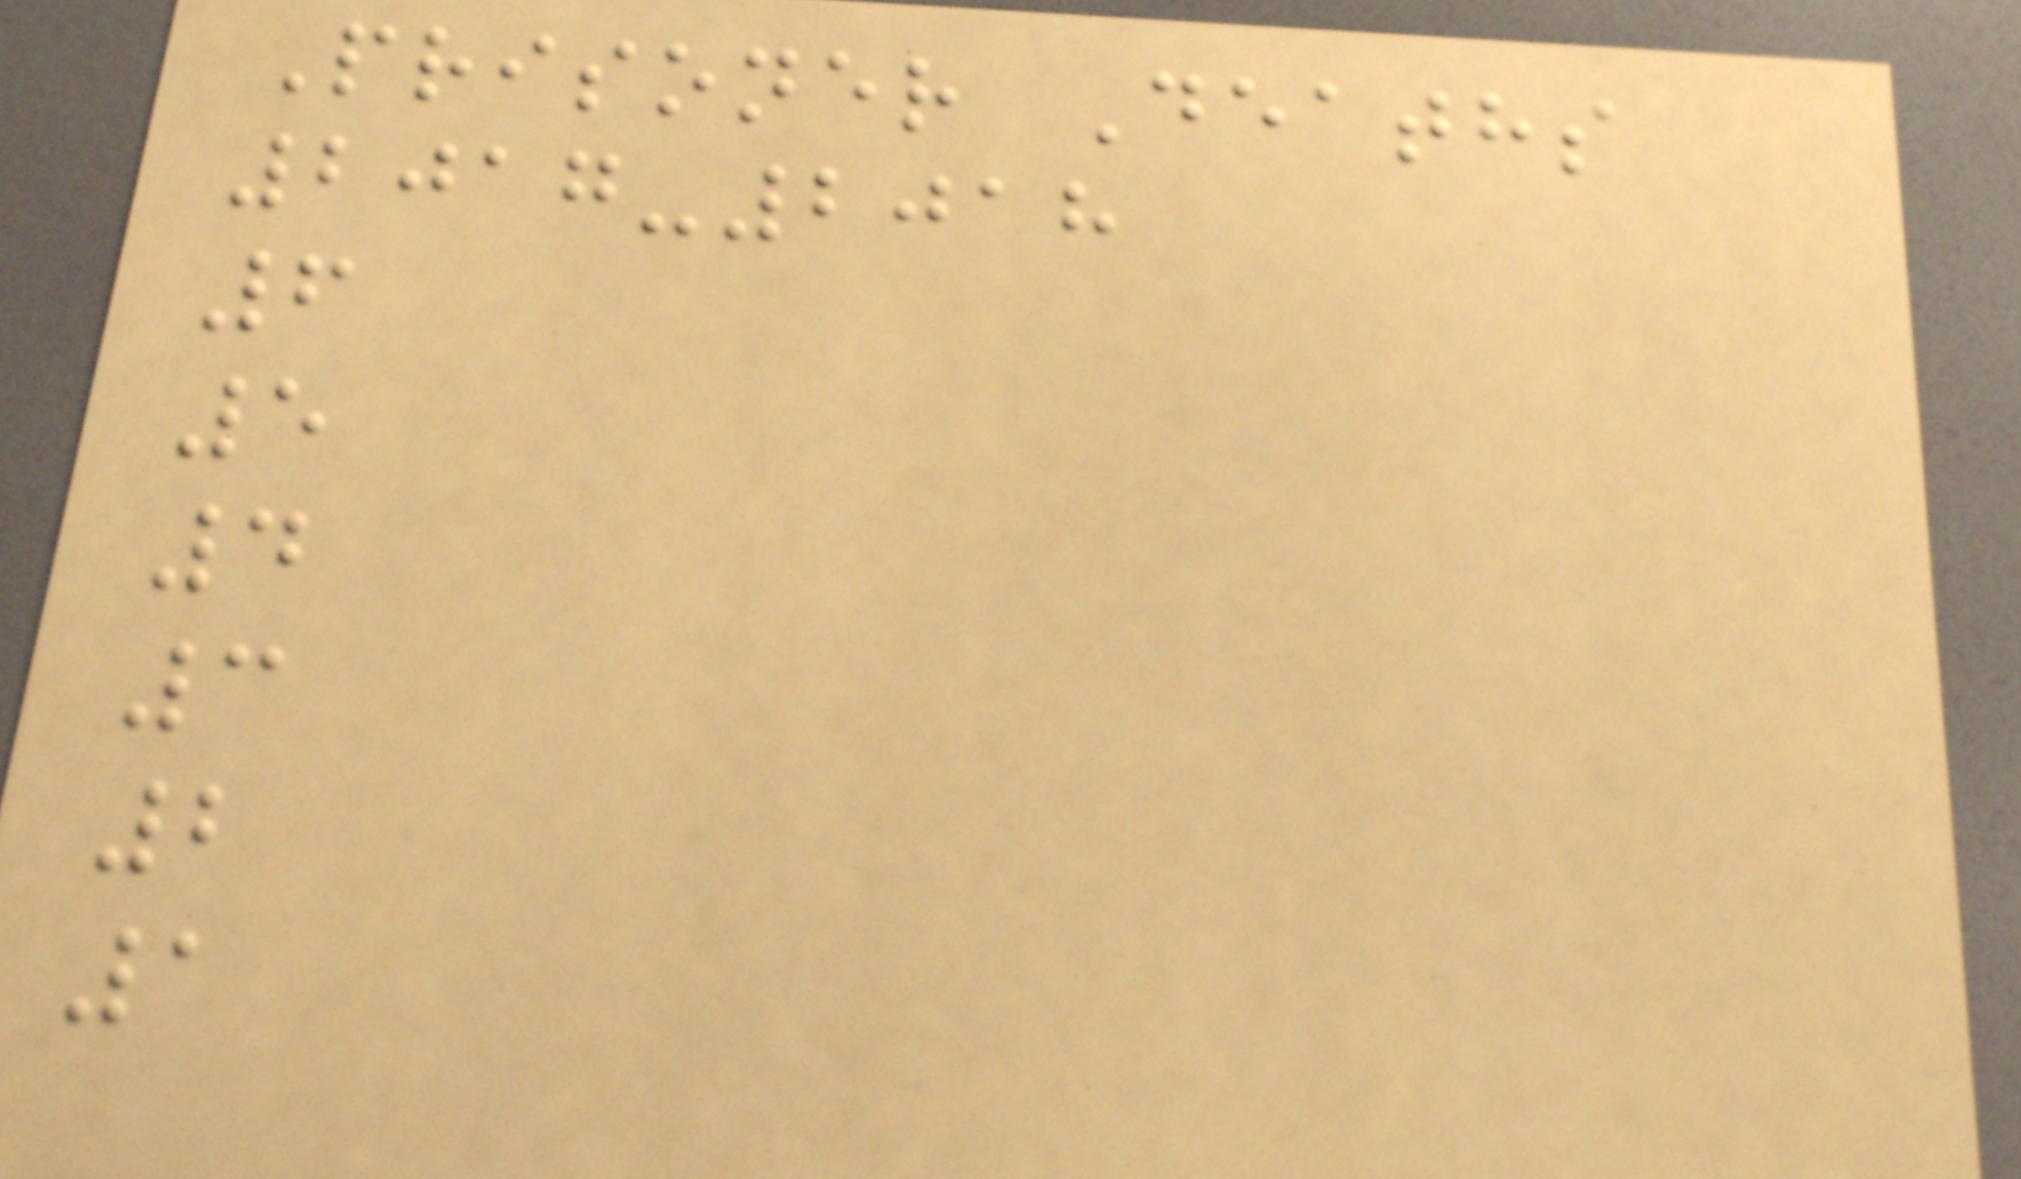Prisoner Deaths
2017-2018
6
5
4
3
2
1
